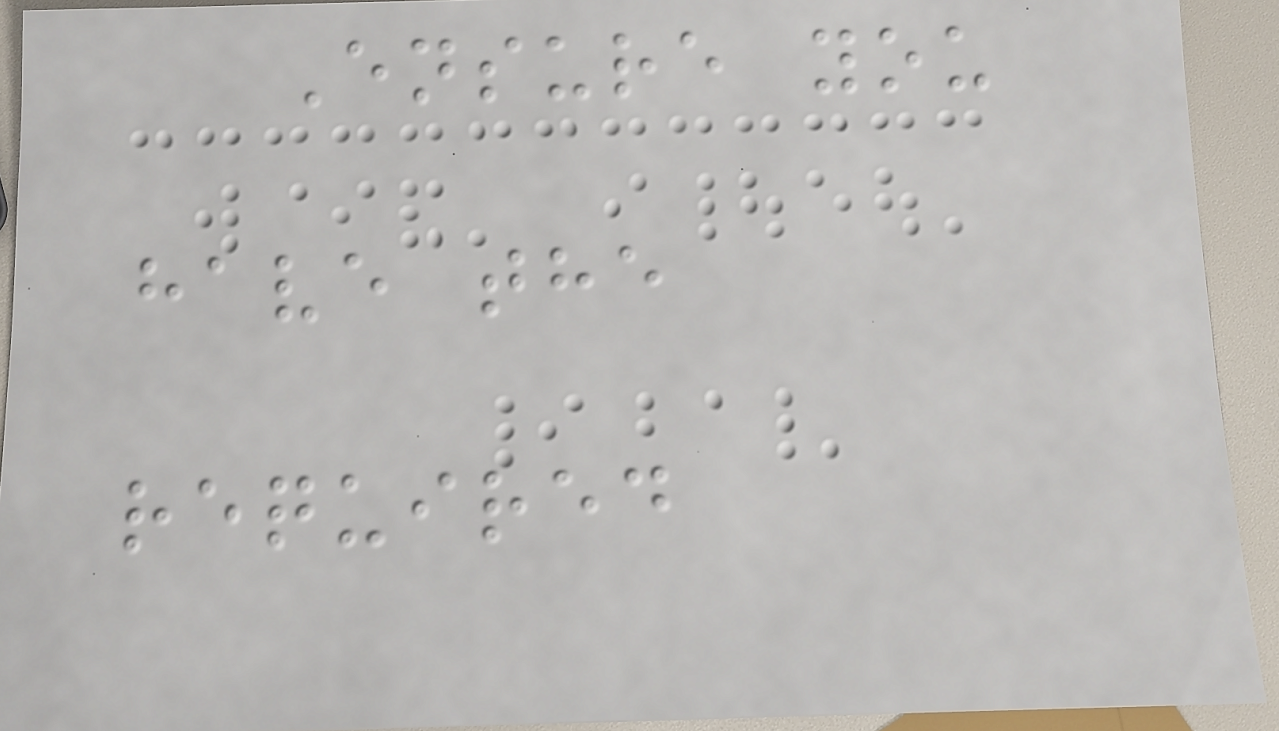Ensure you
have the
required
